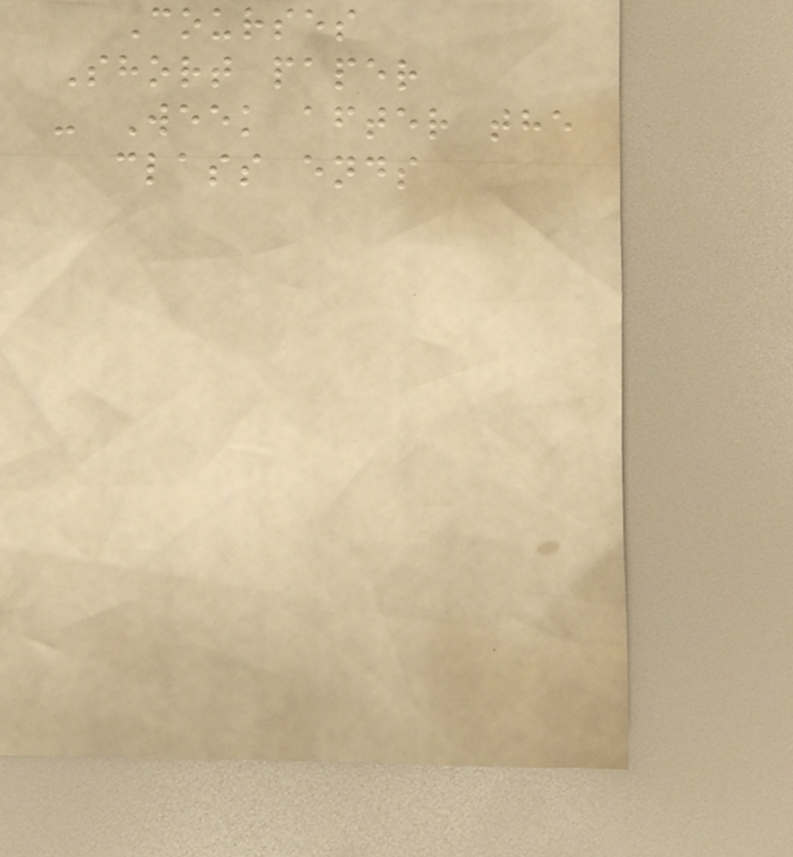Courses
Short paper
- Week after the
class ends
